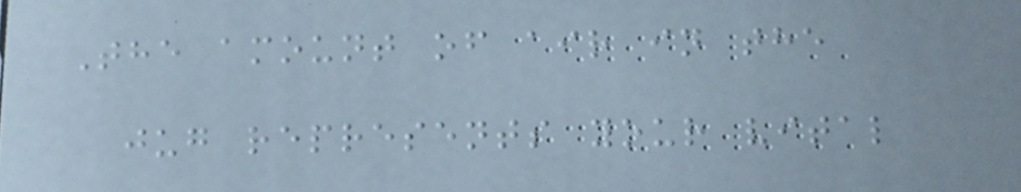The amount of air in the
jug represents your vital
